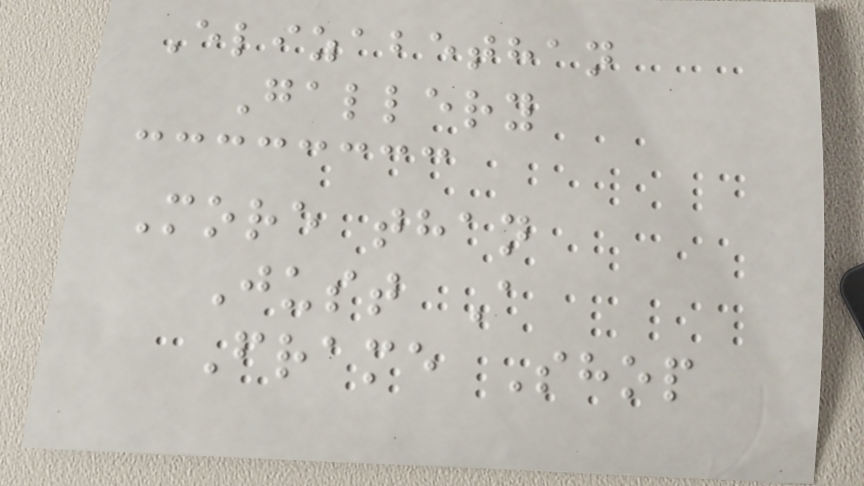Elizabethan
Gallery
More than
Just A
Frame Shop
